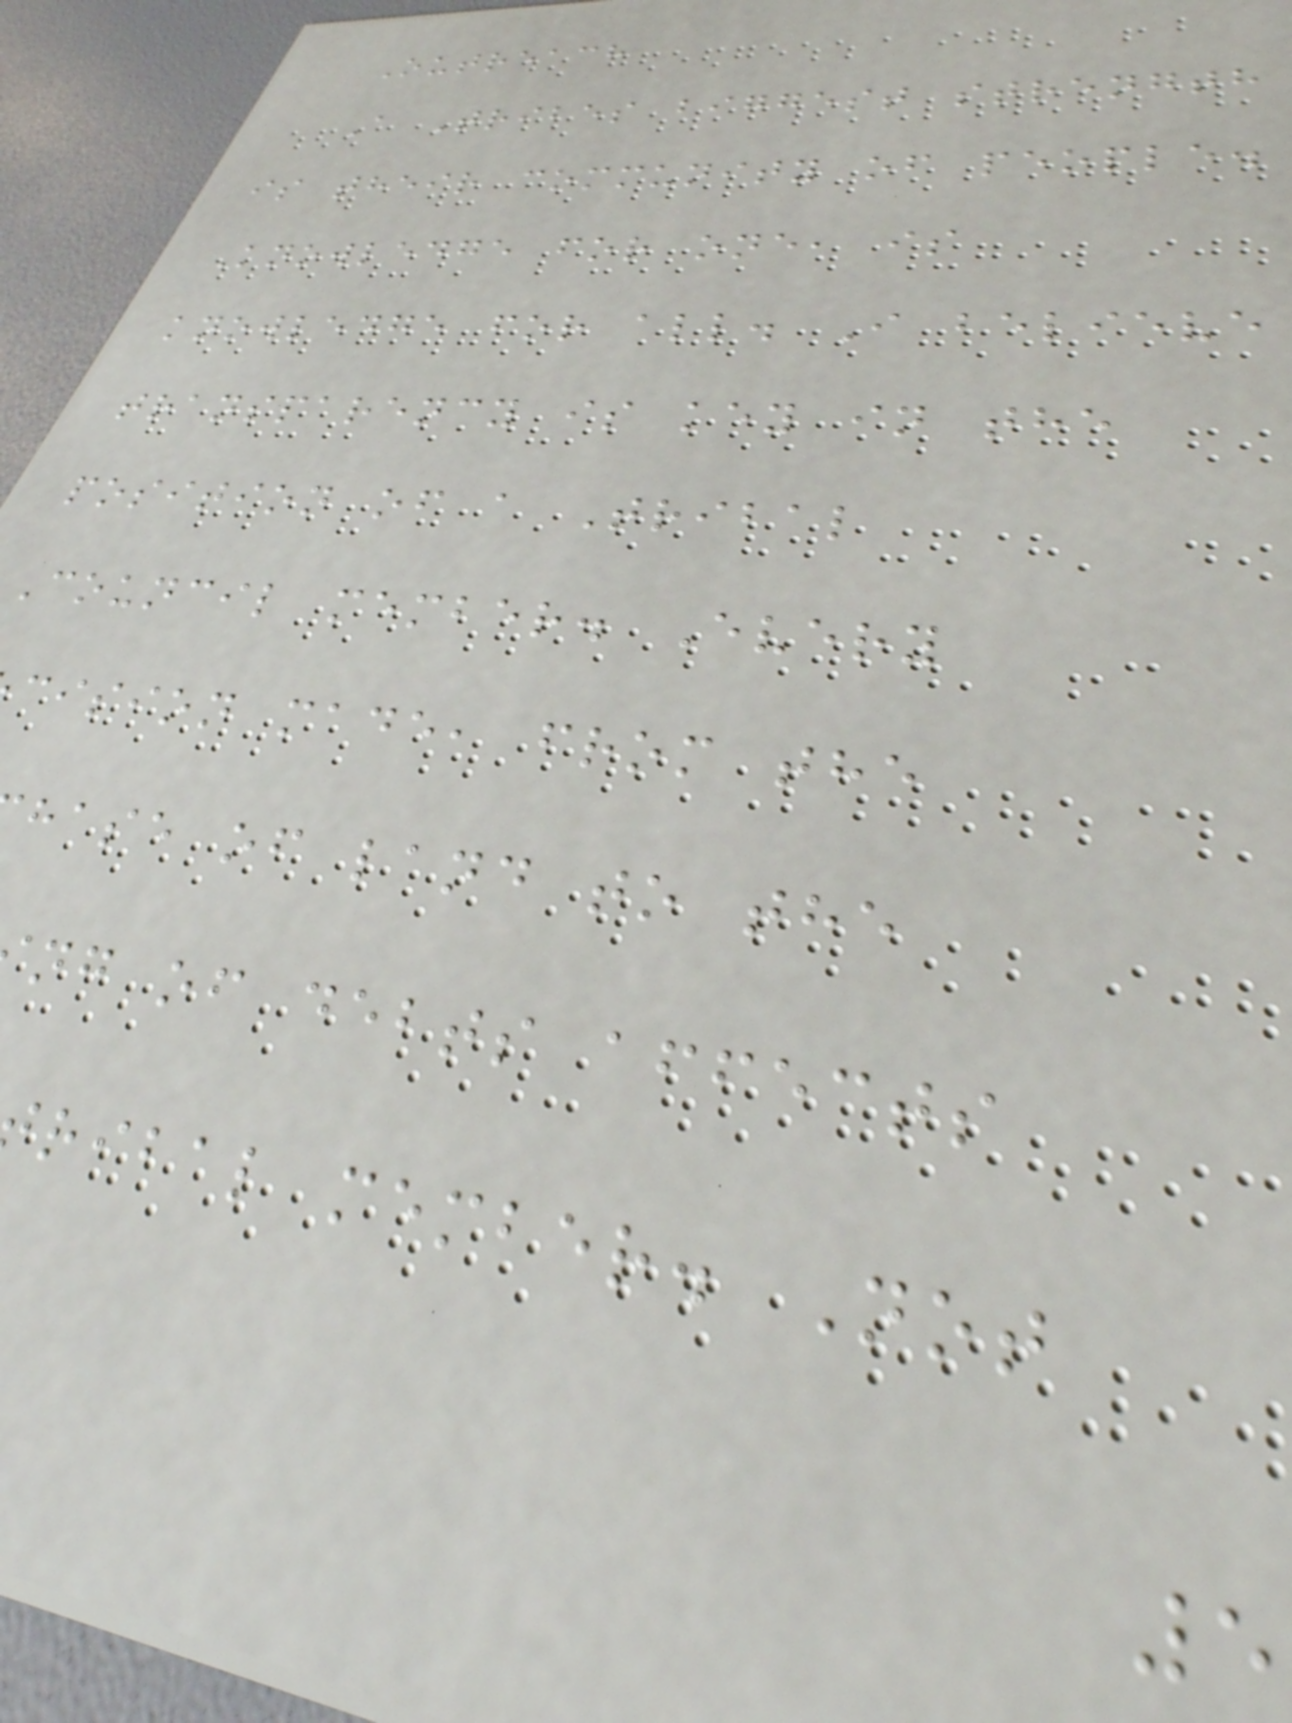Outreach
A Tribes biggest strength
is their community of people.
Knowledge for one, is
knowledge for all. I believe
transparency is key in the
position of a Tribal
Council member. Every
cision made, from the
hase of land to the
ng of debts affects
ribal member. Not
5
